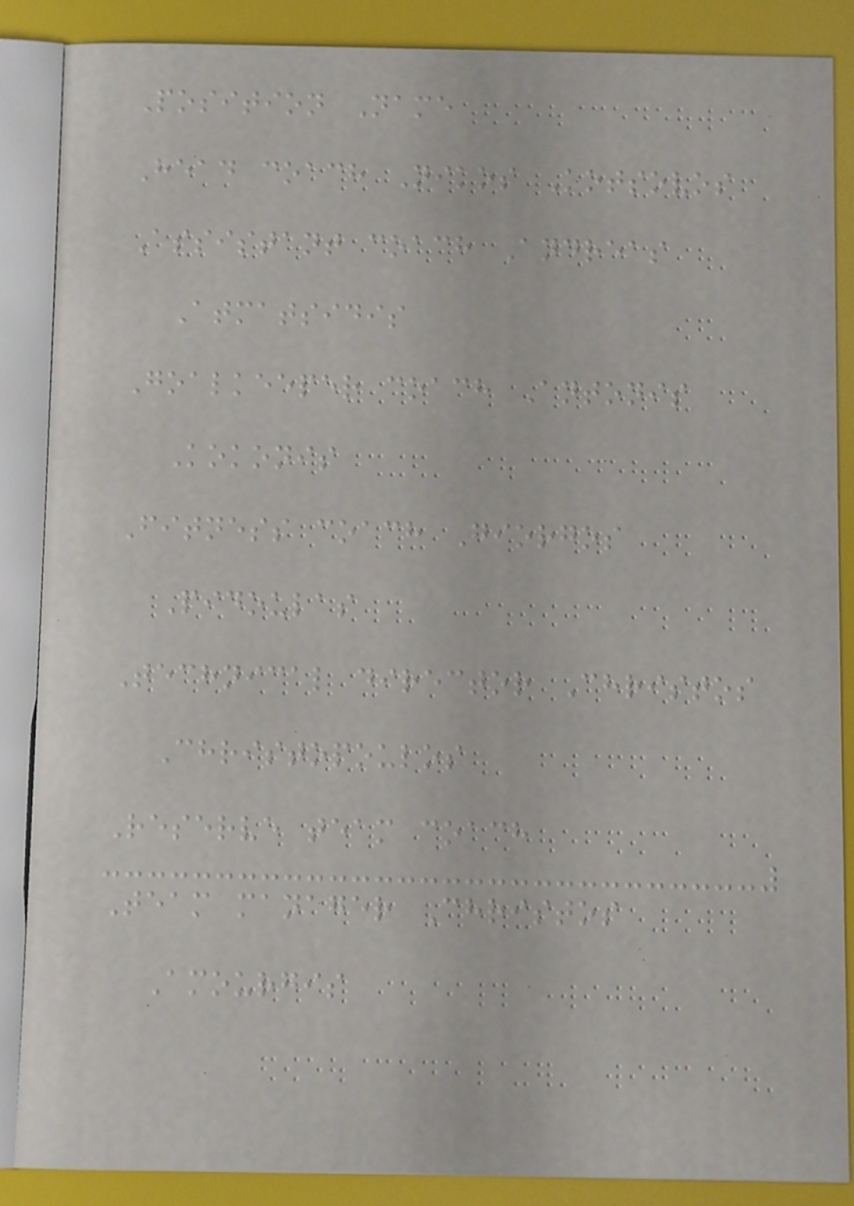Position Name
Head coach Nikos Kotsovos
Assistant coach Andreas
Atmatsidis
Goalkeeper coach Antonis
Kokonis
Fitness coach Giorgos
Pidoulas
Technical director Christos
Christopoulos
Reserve team coach
Team manager Christos
Amourgis
